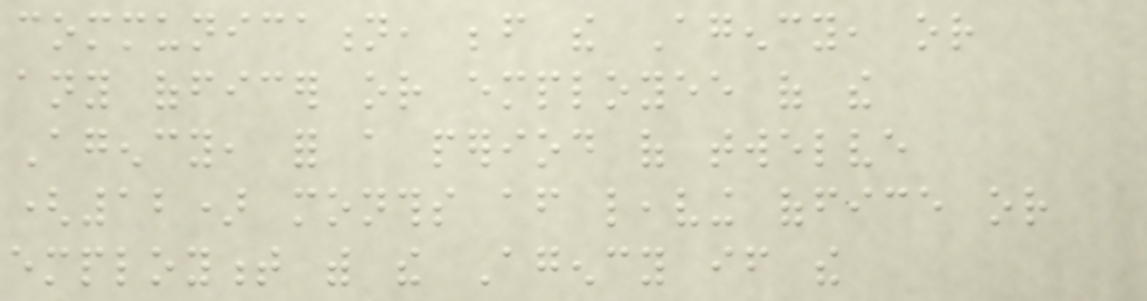communication, before the Agency, or
any officer or employee of the
Agency, for a period of twelve
(12) months after leaving office or
employment with the Agency if the
